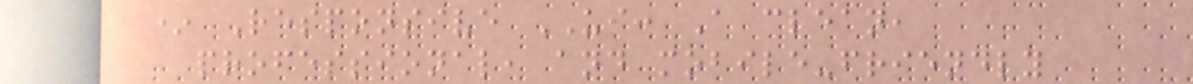* Responsive UI: A clean,
professional, and mobile-friendly
